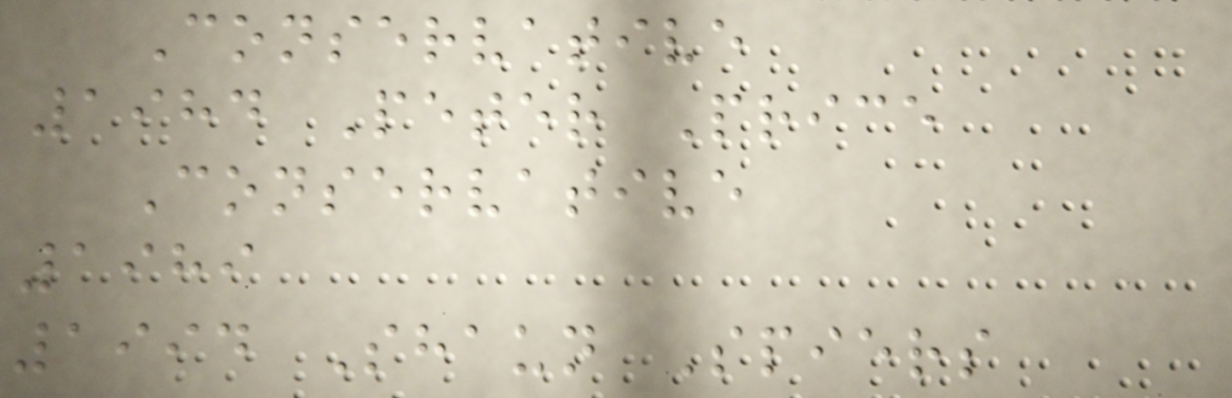Conservative
1984 Peter Price
Conservative
1989
1994 Shaun Spiers
